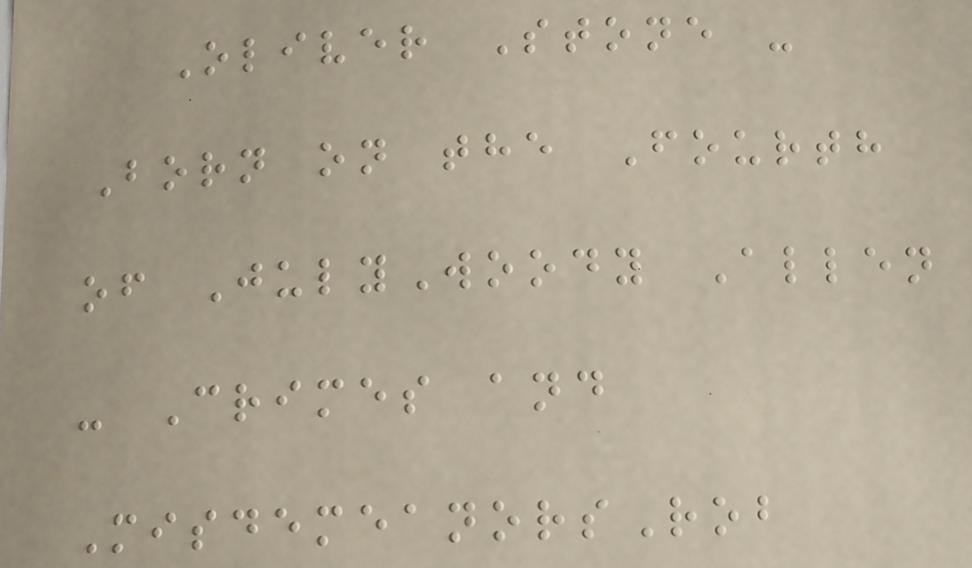Oliver Stone -
Born on the Fourth
of JulyWoody Allen
- Crimes and
MisdemeanorsRob
